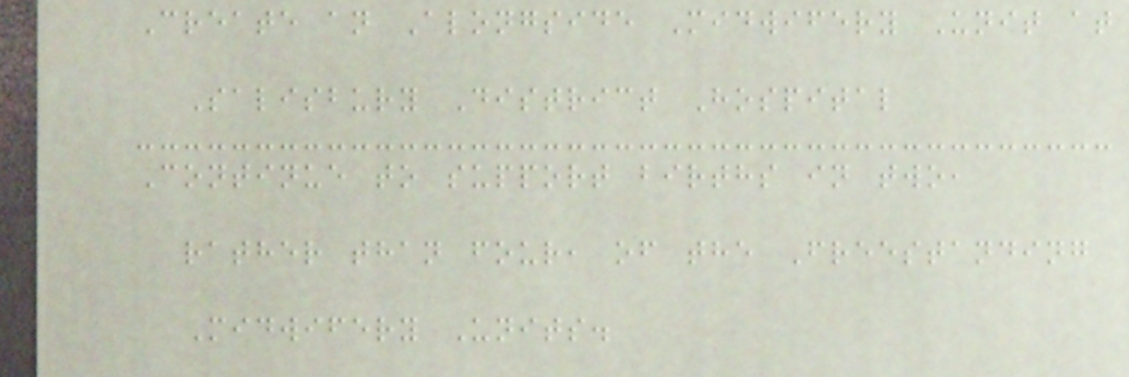Create an Alongside Midwifery Unit at
Salisbury District Hospital
Continue to support births in two,
rather than four, of the Freestanding
Midwifery Units.
